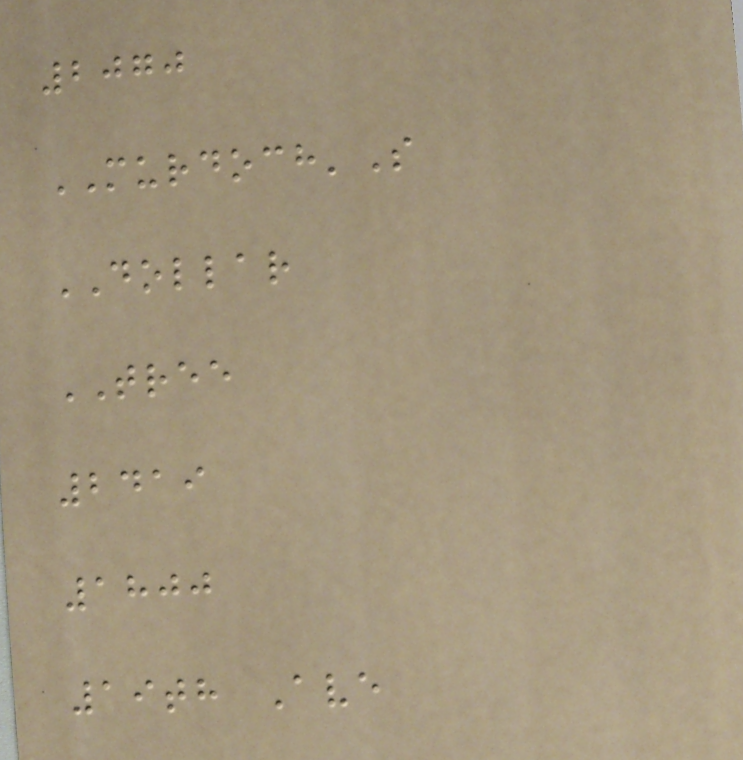2070
MURDOCH'S
DOLLAR
TREE
2419
1800
19th Ave
